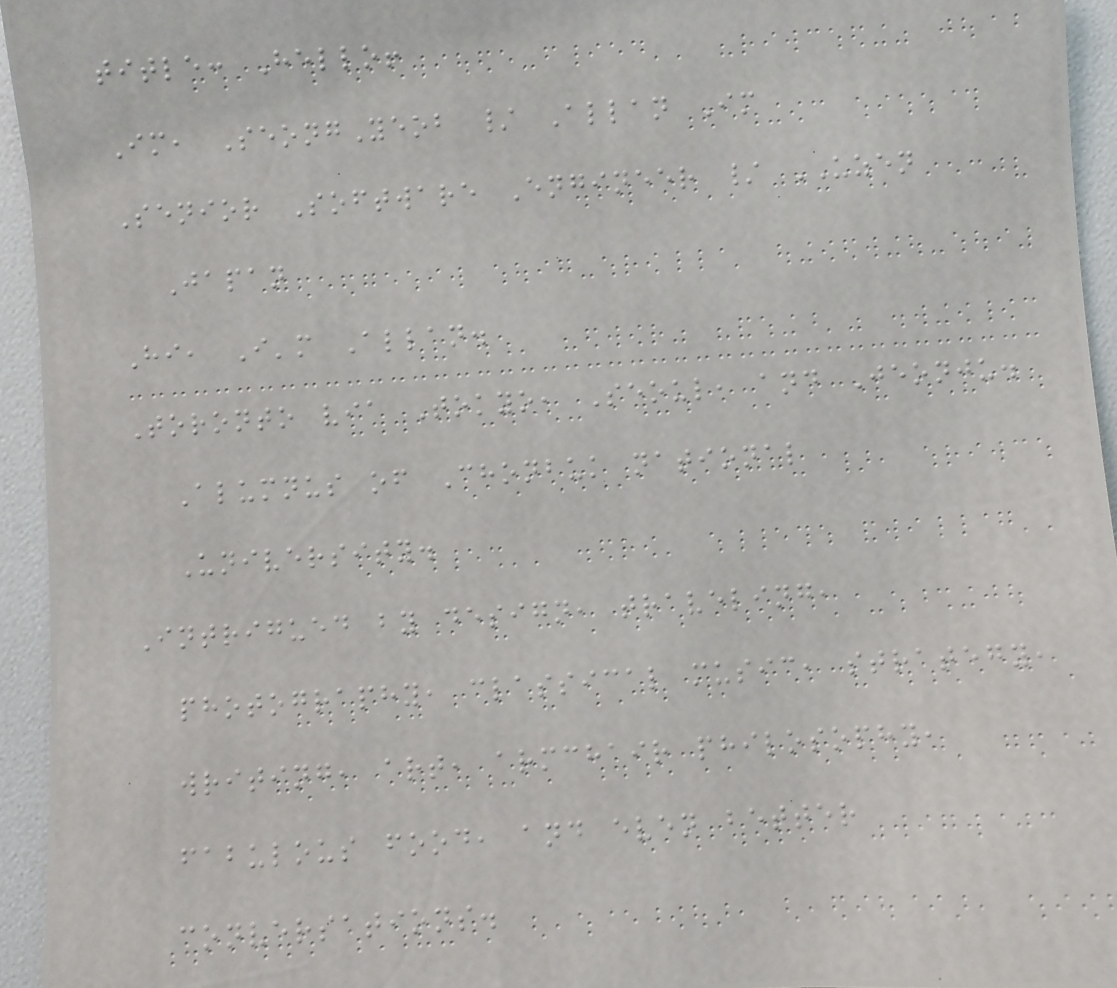title: Hello!
Im, SeongYeob / Allan Im
Senior Software Engineer / UZEN
Japan
Hi, I'm Allan.
Toronto via Tokyo, Seoul, and Jeonju.
Alumnus of Chonbuk national
University.
Intrigued by design, traveling,
photography, classical music, strategy,
writing, art, armchair philosophy,
fabulous food, and even better
conversations.
